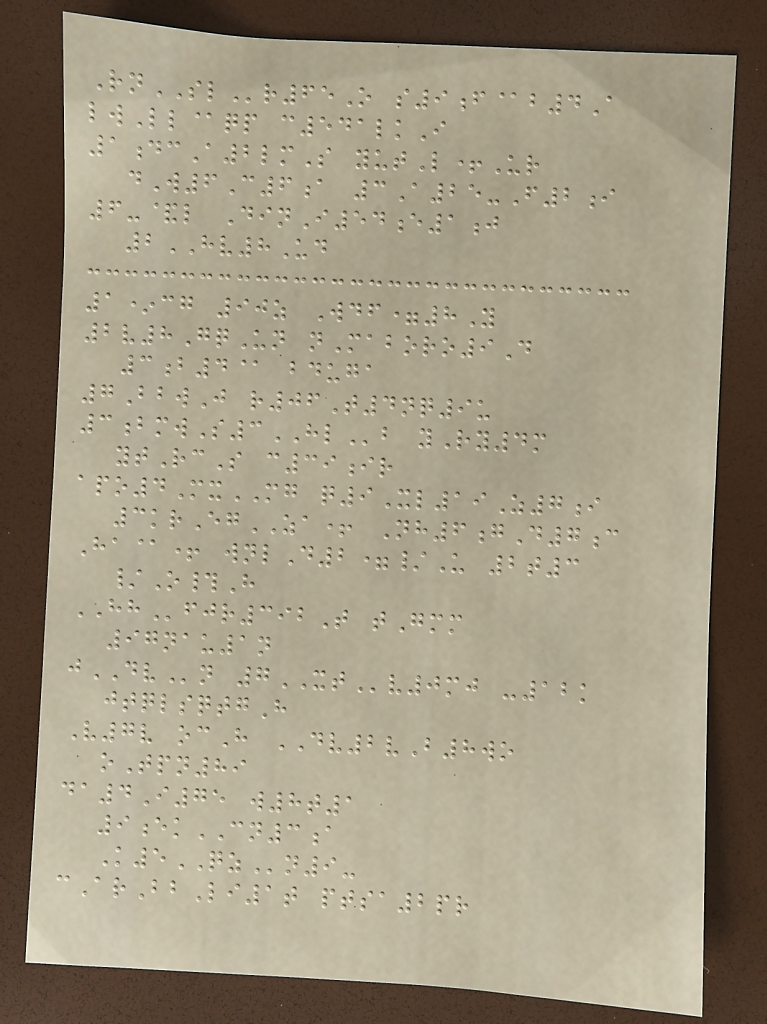RnSLr65O s9f@b4A
lwLl@qp c541lkI
1dcA2lmS yutL+Ur
dW6C6a 3A25-F2i
6-&l DinI54e1j
2HV8Ud
1*cg 90z Wdf=8Y
2v8GqUn nMaboro9D
3b4@ bduga
7BbwJ r06T4nq9u
3bmwS3HLb yRy4m
ytRcS c39ir
apo4MxMG q9Xl19Z7i
3krEgZA+ Nh6gD7c
Ha@+ wnlD2=/U 2t3
/O#H
HHfjr392T tGmm
97nau1n
jDVn 7XTv0mj -12k
jtqlsqtgH
V7v ocH DV2vB8wo
oTpn89
da4I75 w8t1
9ekCN3a
K5QZn9-
cArBbLi1t ptsa2pr
